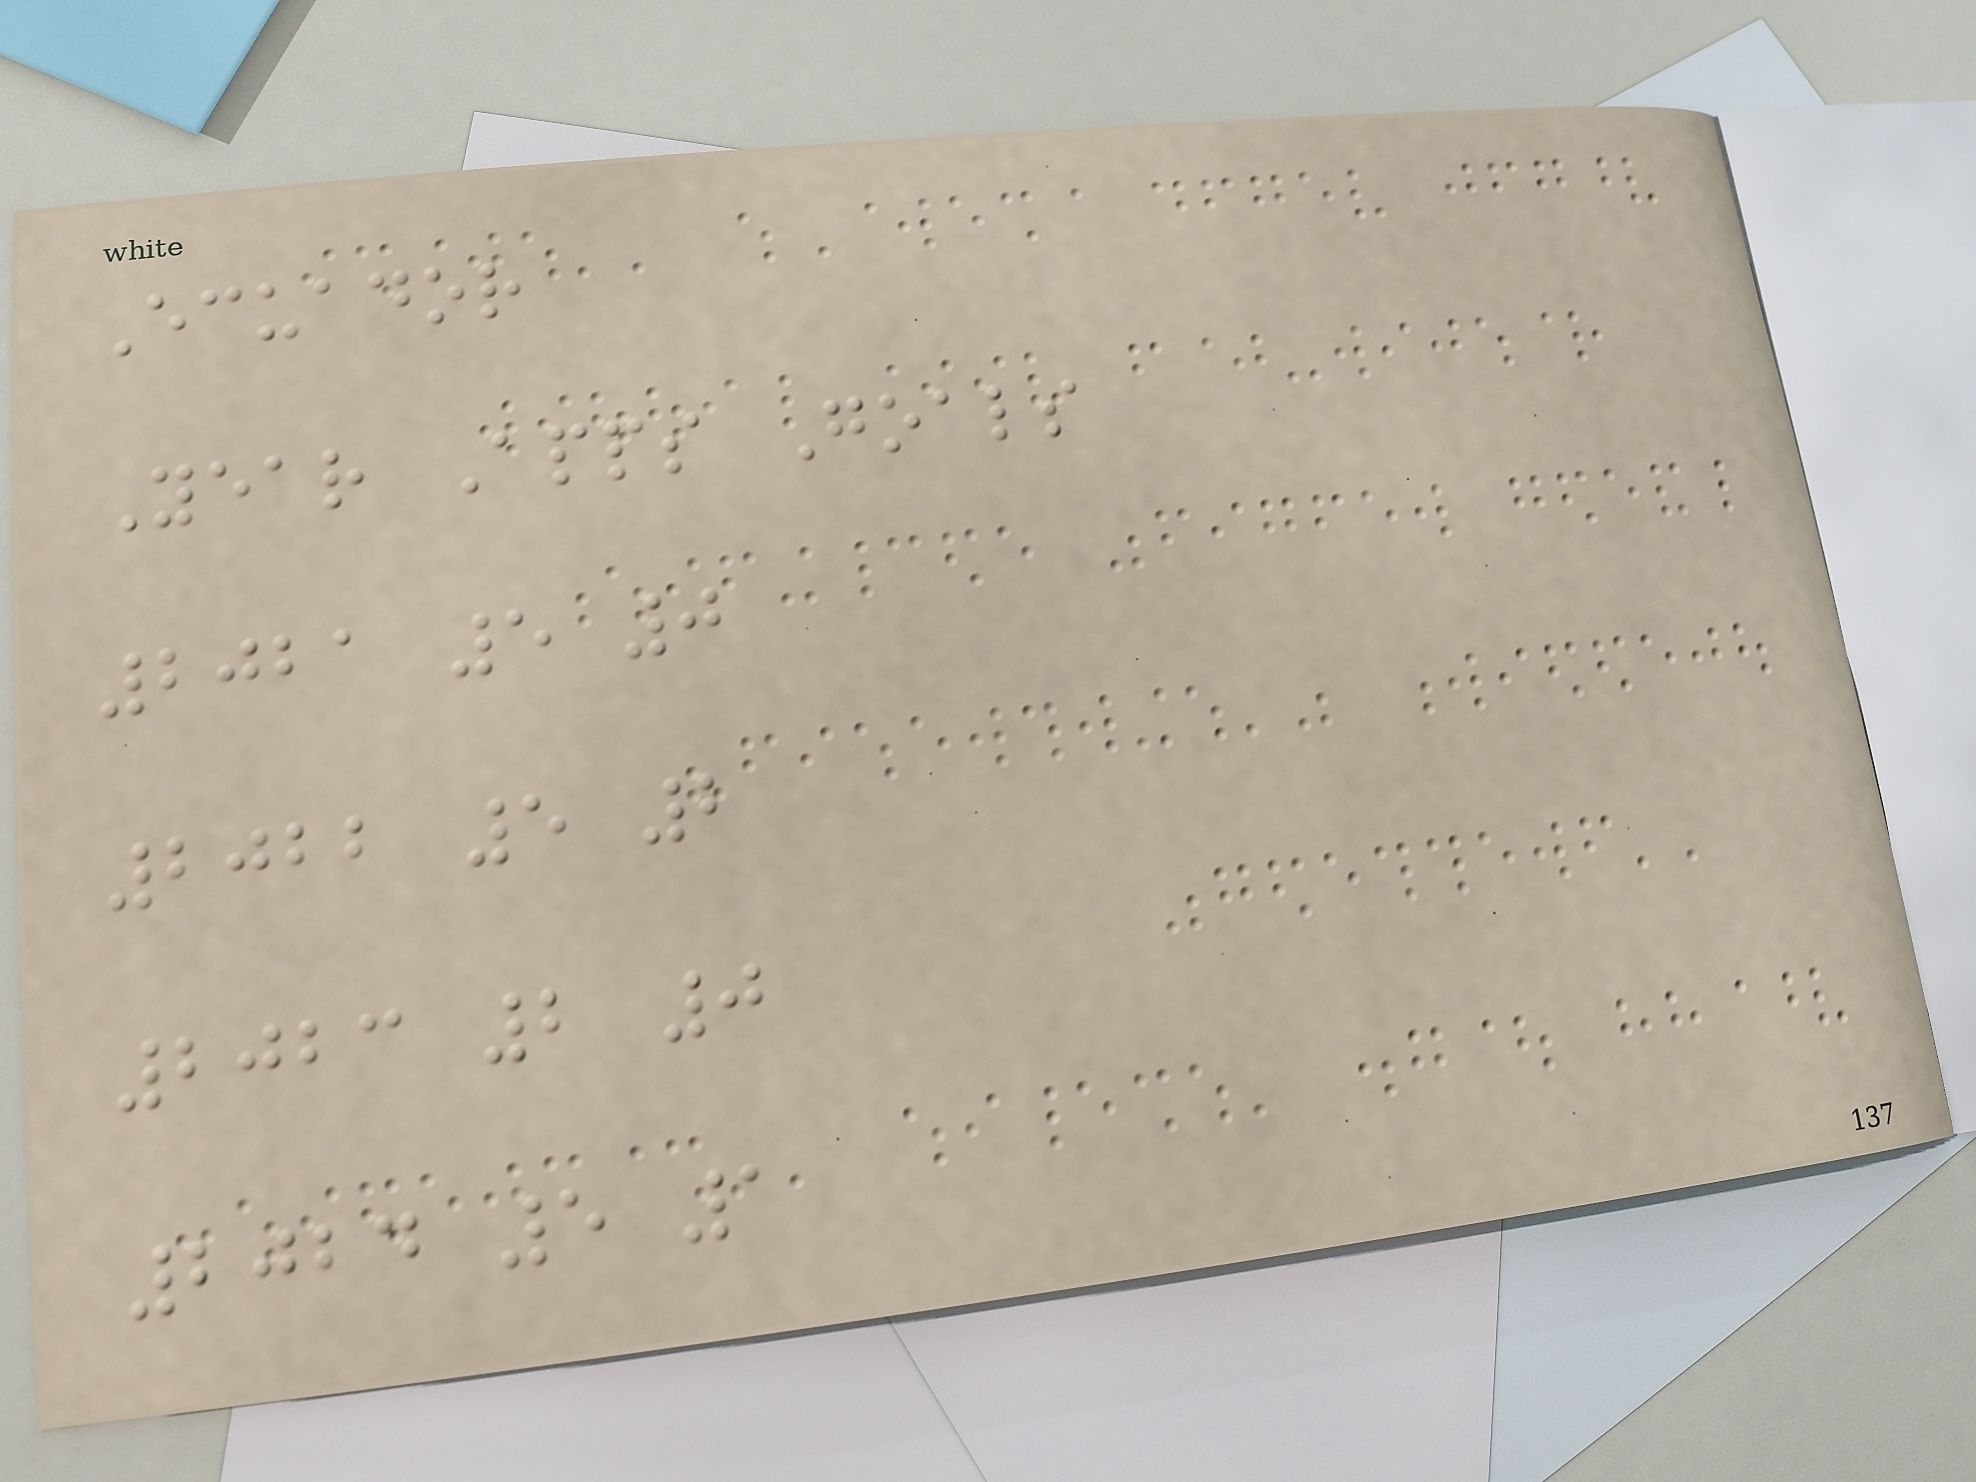Ecuador
Year Apps Goals
2021 5 0
2022 5 2
2023 2 0
2024 5 1
